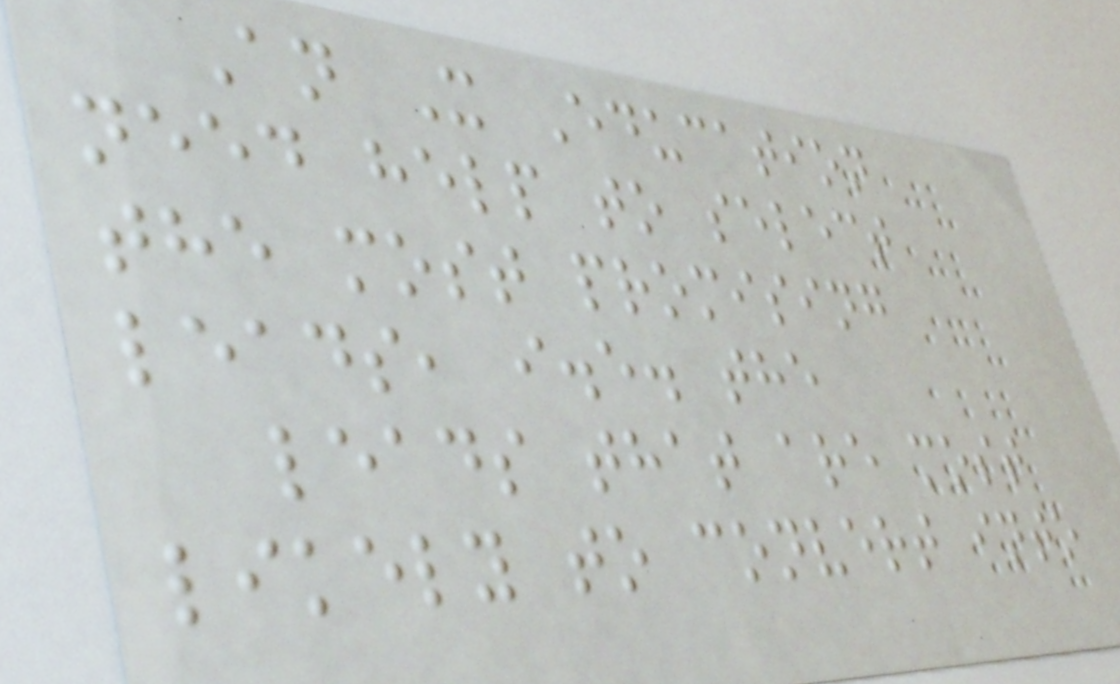An X Education
need help to select
the most promising
leads, i.e. the
leads that are most
likely to convert into
